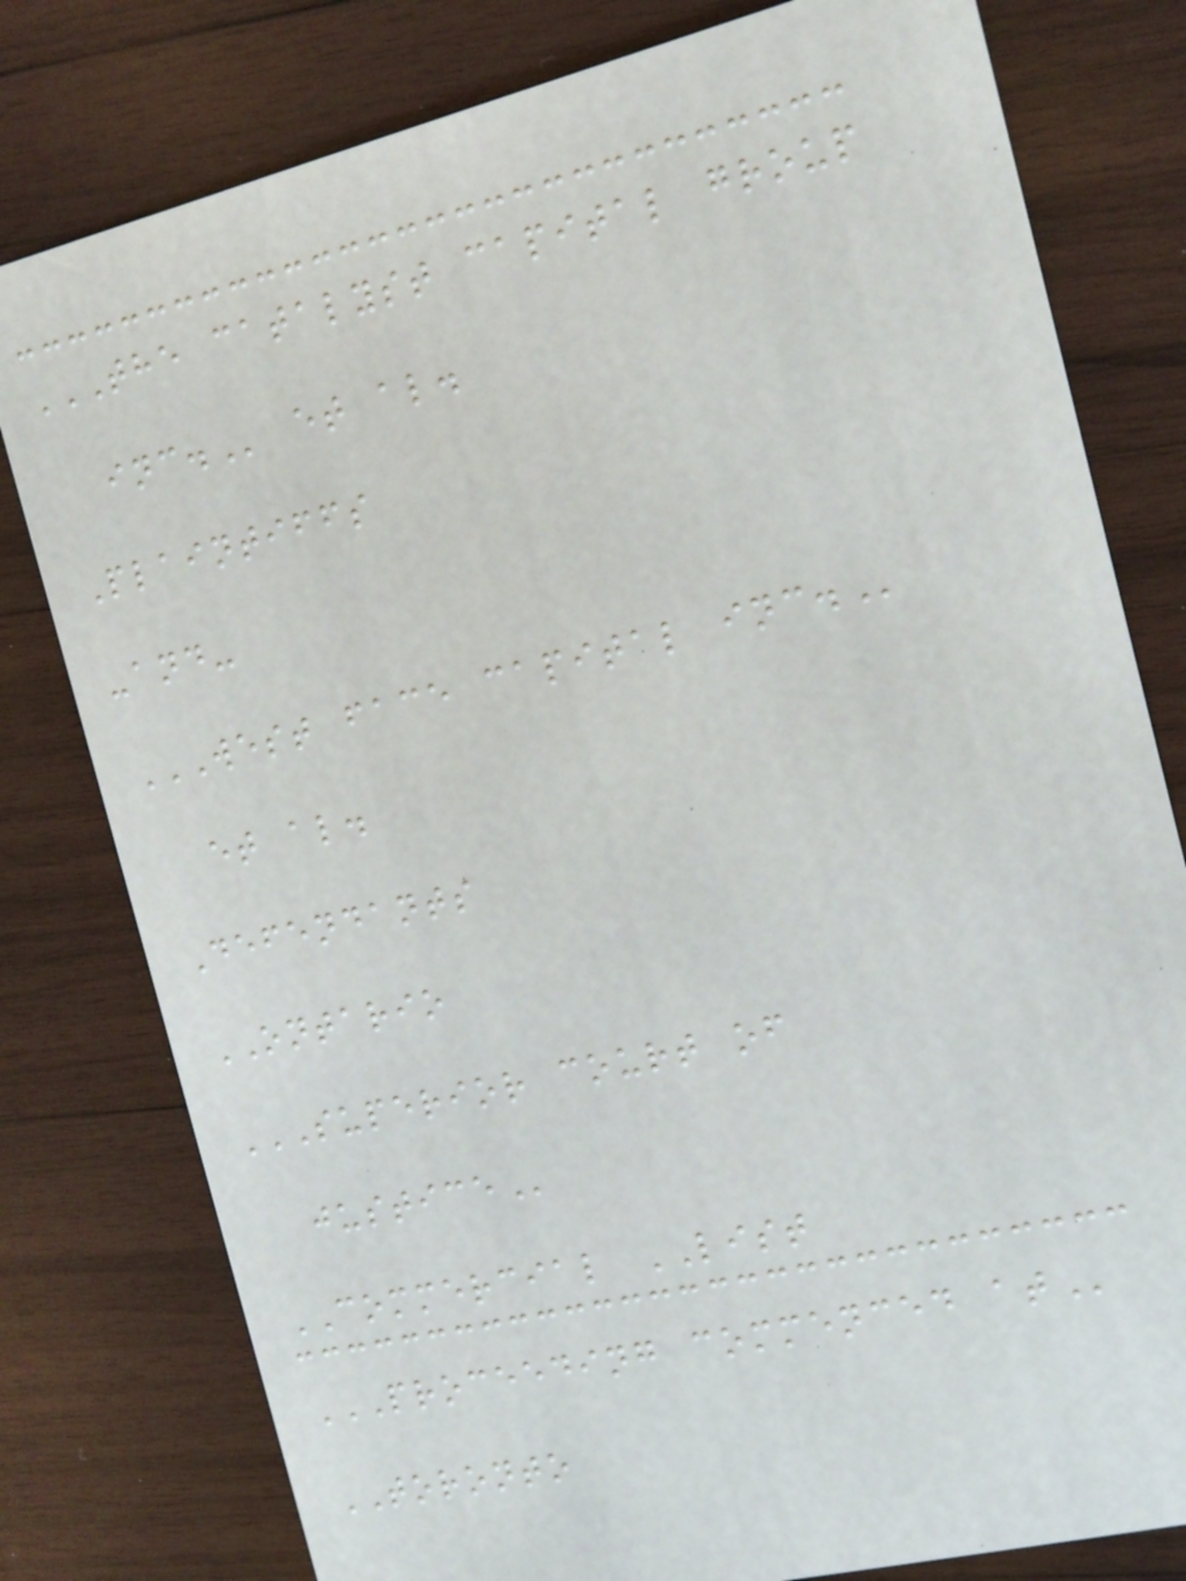THE CATALYST CAPITAL GROUP
INC. et al.
Plaintiffs
-and-
WEST FACE CAPITAL INC.
et al.
Defendants
ONTARIO
SUPERIOR COURT OF
JUSTICE
COMMERCIAL LIST
PROCEEDING COMMENCED AT
TORONTO
